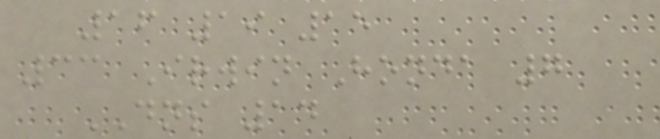16 19 15
33 Irwin Honda 7
DNS 14
